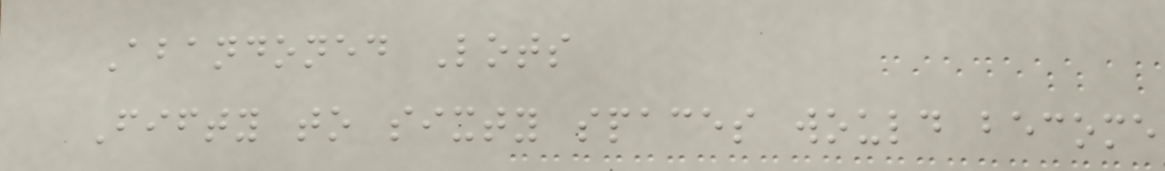Abandoned Lots
Fifty to sixty spaces would become
